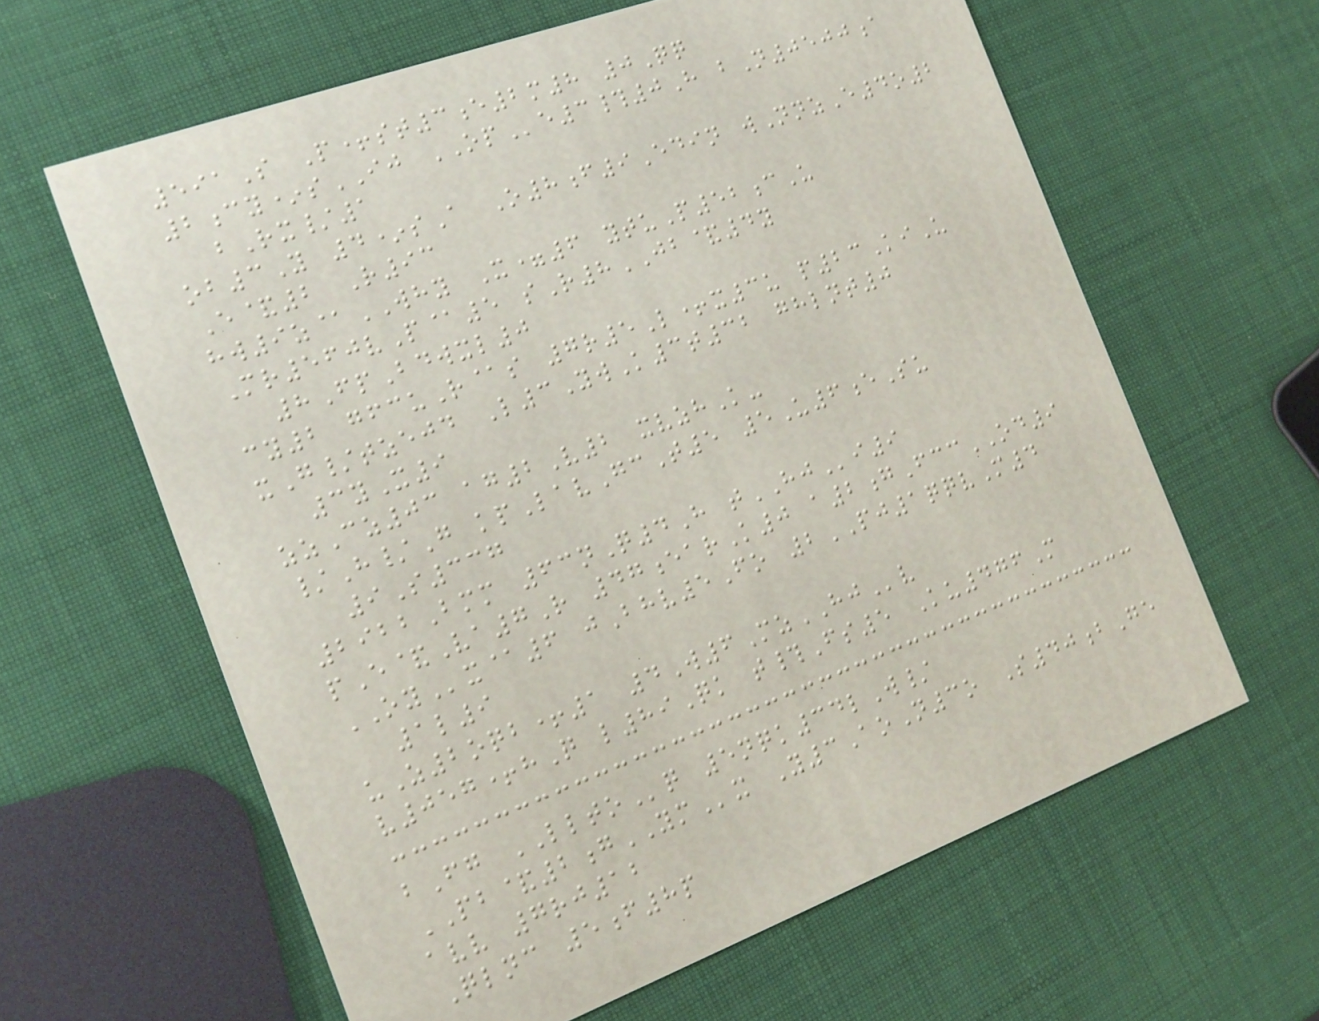591S P+st3e2m8 0Qq
2cy*sIJ OPe3#0H bN0500a
bRx/1
ob3Y 4*sA O8f9Edin wNnzE4o2
E&2 R93
hw9z@WHY X=6 ytuP52cU
Mr560vP@5 sR8JB&4y
8FpBdwxl0
cy2 gfcuR@s 7r5L+x3u p23KiU
xG/tzejd L3YwK3t32 ghlnt0
3yX9
zzCz03 ag2V2 xvzhK-
/H/G kpLavGcT5 5U6eSu
9S337
2922Bmm 63nQ4H tHJi9
pE&Va7R 47earK0 a2gFccOD9
OYx@6 jBhv5Fo 2PJ1qqvM4
1l9
uZ2oqb+1 4W6MzHJv
v057+hQ l89Qk t#Fs5 Ku476M
bFg LLTOq 5nqk34lW/
PB&2gYMx Y3AoN3o S40bGe
avv 7rj12
Qlnc 5f8p
